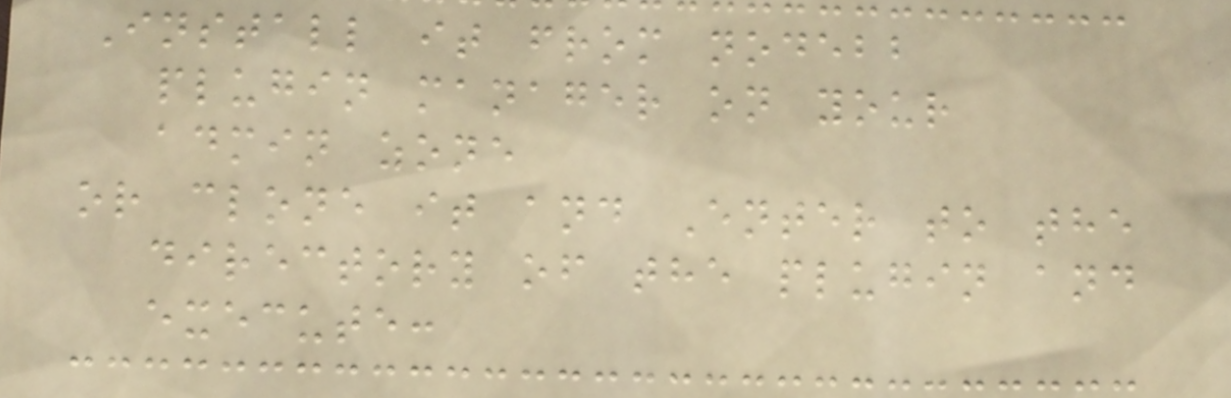Install it from nodebb
plugin manager on your
admin zone
or clone it and Enter to the
directory of the plugin and
execute:
